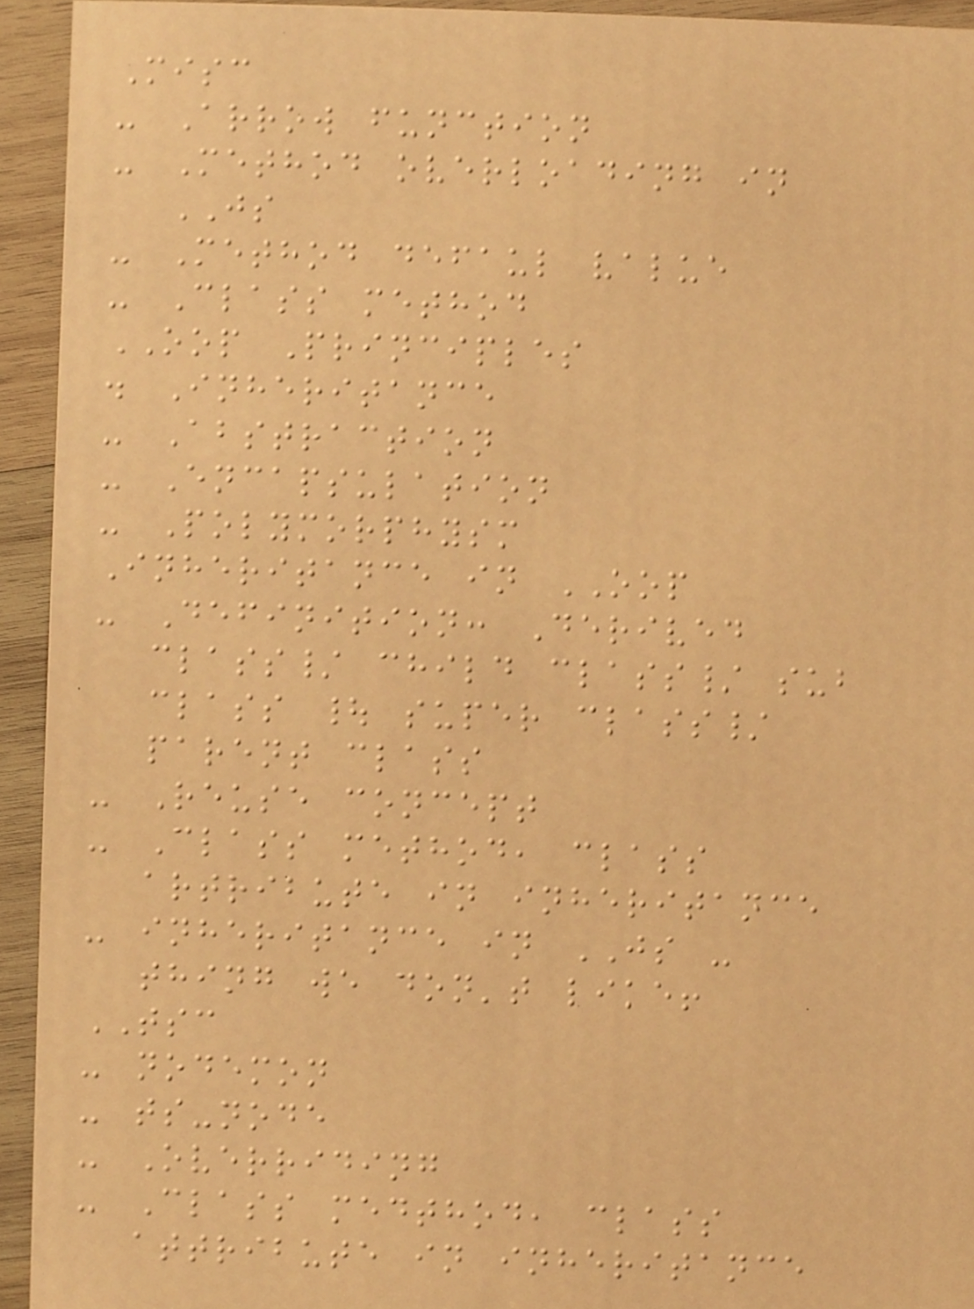Misc
- Arrow function
- Method overloading in
JS
- Method defaul value
- Class method
OOP Principles
. Inheritance
- Abstraction
- Encapsulation
- Polymorphysm
Inheritance in OOP
- Definition: Derived
class/ child class/ sub
class | super class/
parent class
- Reuse concept
- Class method, class
artribute in inheritance
- inheritance in JS -
thing we don't like!
TSC
- nodemon
- ts-node
- Overriding
- Class medthod, class
attribute in inheritance
